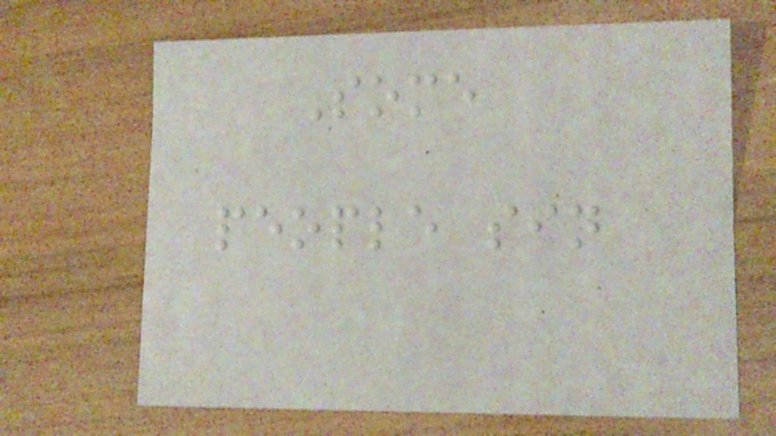Some
people sin
